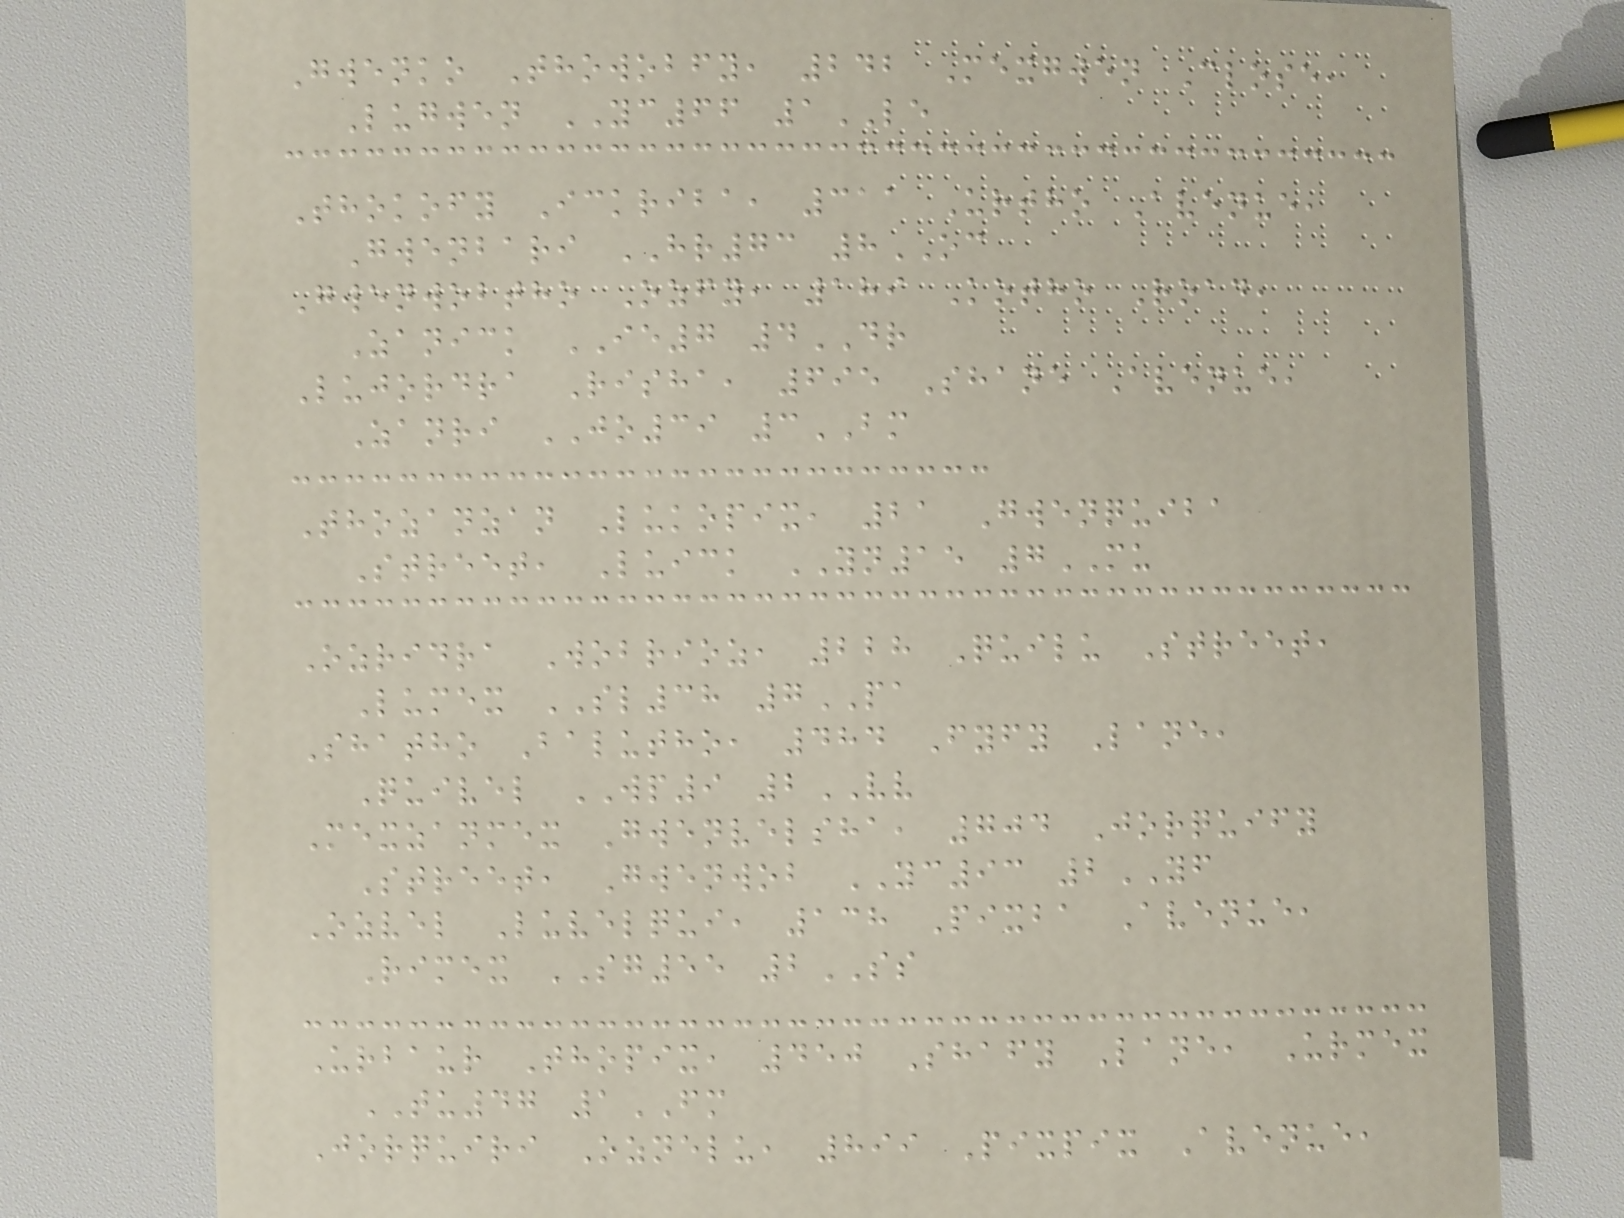Gwenko Thowobfy, 242 Mexgwen Close,
Lugwen YC66 1LE
Thokofy Ickriba, 311 Urtho Avenue,
Gwenbari HR73 8OC
Gwenwobtho Ozfy, 189 Kotho Road,
Zanick IE7 4DR
Lujordra Risha, 695 Shane Avenue,
Zanri JO39 3BM
Thozanzan Lukopix, 21 Gwenquiba
Street, Luick YN15 7MU
Ozridra Wobrioz, 228 Quilu Street,
Lumex SL38 7PA
Shatho Balutho, 484 Fyfy Lane,
Quivel WP9 2VV
Mexzanmex Gwenvelsha, 704 Jorquify
Street, Gwenwob YC93 2YF
Ozvel Luvelqui, 138 Pixba Avenue,
Rimex SG55 2SS
Urbaur Thopix, 450 Shafy Lane, Urmex
TU47 1FM
Jorquiri Oznelu, 899 Pixpix Avenue,
